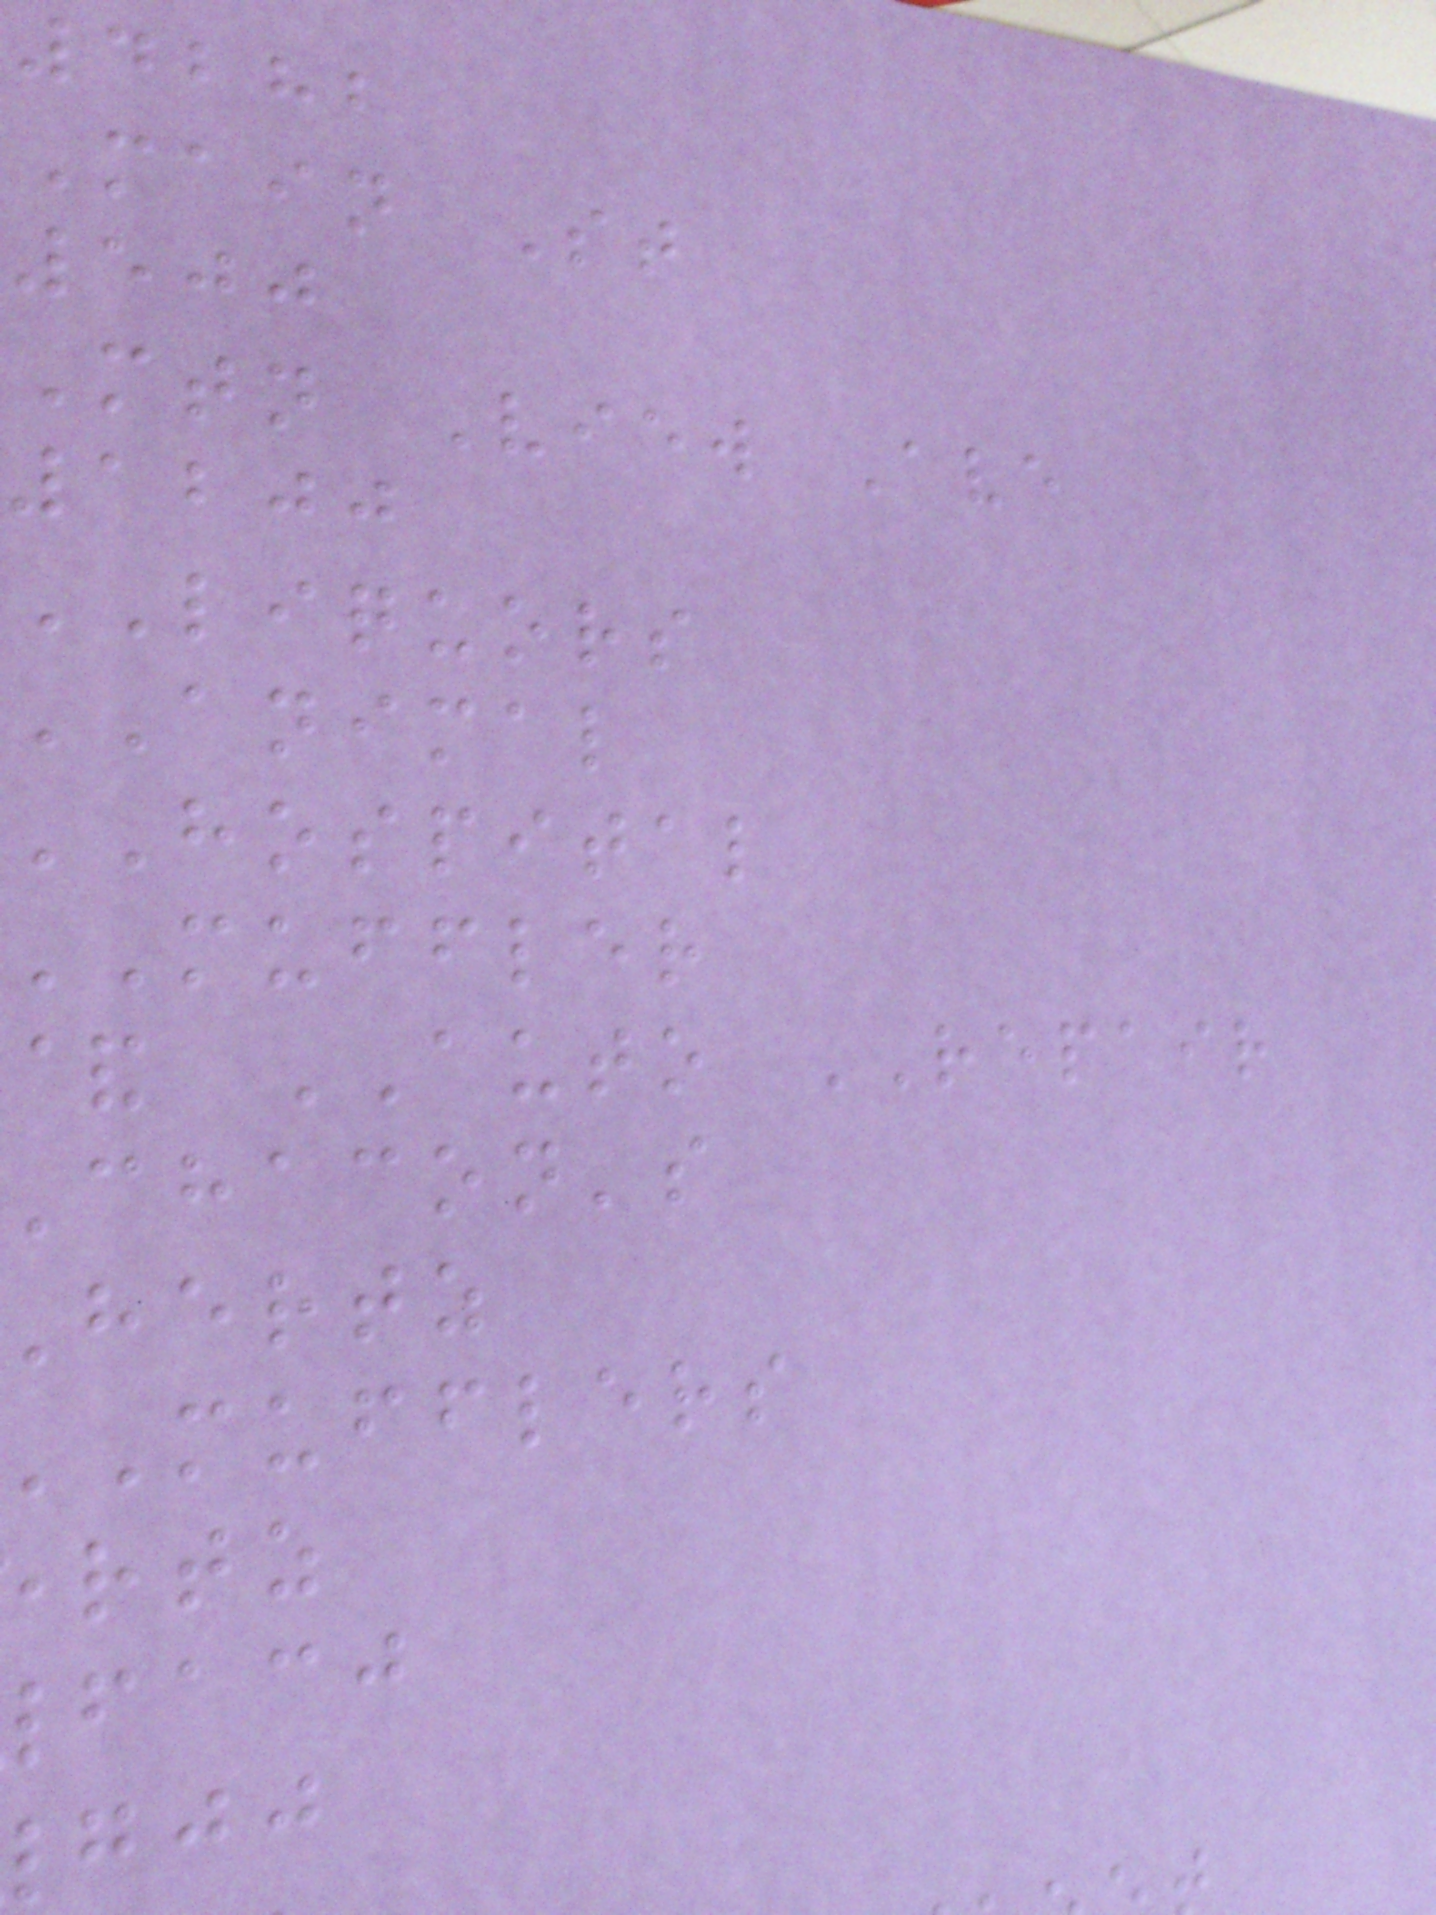4282
Main St
500
Mtn View Ave
1200
LIQUORS
ANIMAL
HOSPITAL
muffler
AUTO REPAIR
chacon's
hertz
mufflers
facj
